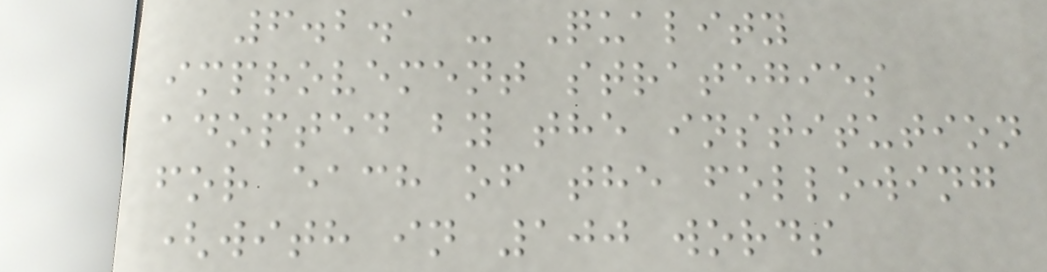6.2.1 - Quality
improvement strategies
adopted by the institution
for each of the following
(with in 100 words
